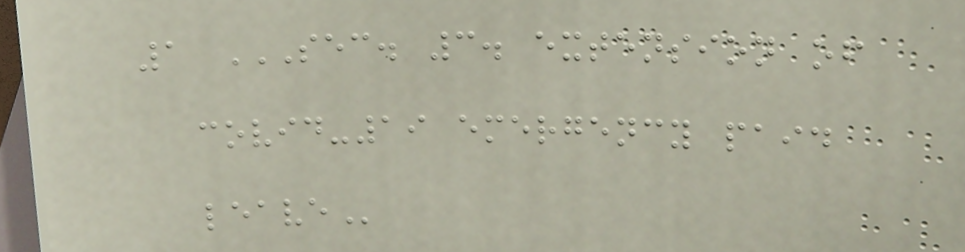1 SEC. 3. EXTENSION OF
COVID-19 EMERGENCY PAID
LEAVE
